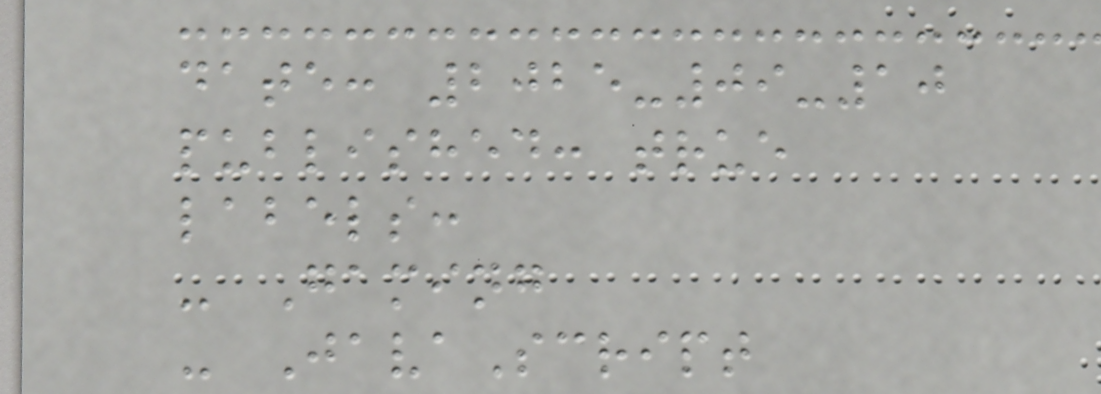date: 2025-09-10
published: true
labels:
- Gaming
- JavaScript
